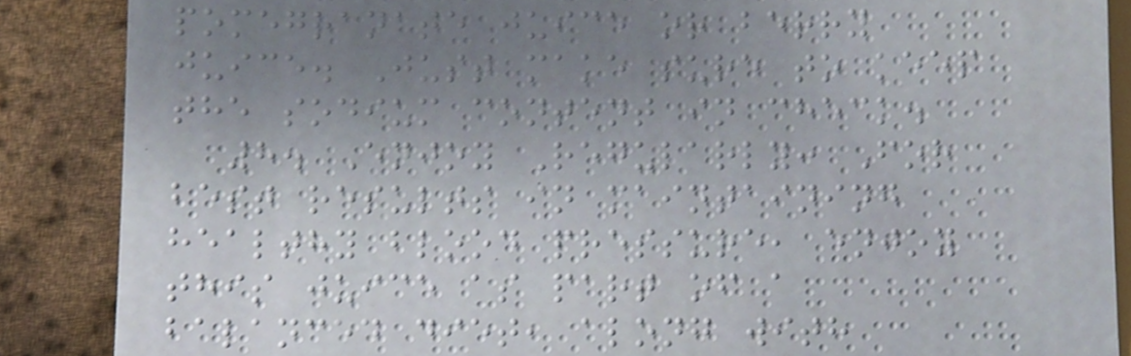pomegranate juice or berry
juice. Just make sure to keep
the sodium content in check.
8. Enjoy Regularly: For
best results in maintaining
healthy blood pressure, enjoy
this juice as part of a
balanced diet, along with
